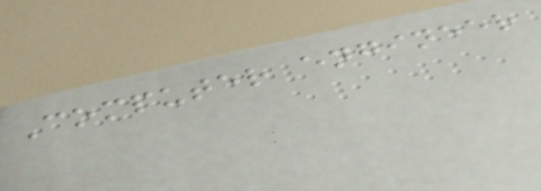Computer engineer
